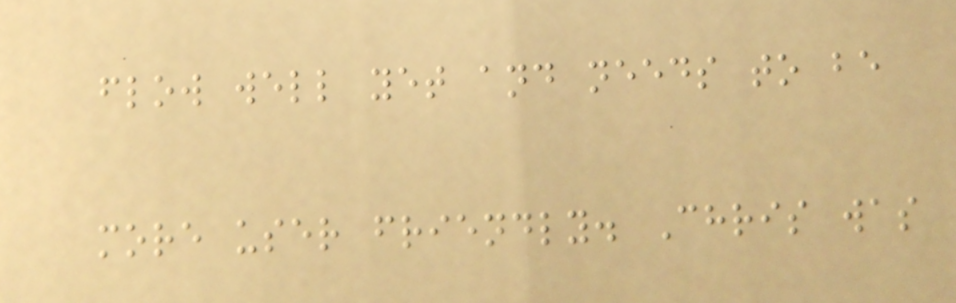flow well yet and needs to be
more user friendly. Chris was
